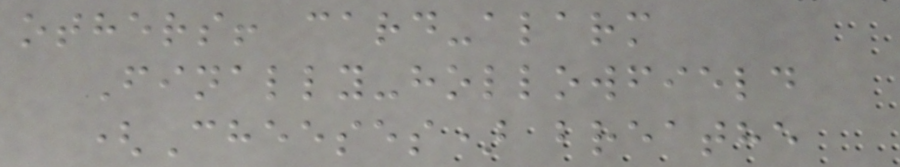others! card-alarm
Finally-hollowfield
(Cheeses) breathe
